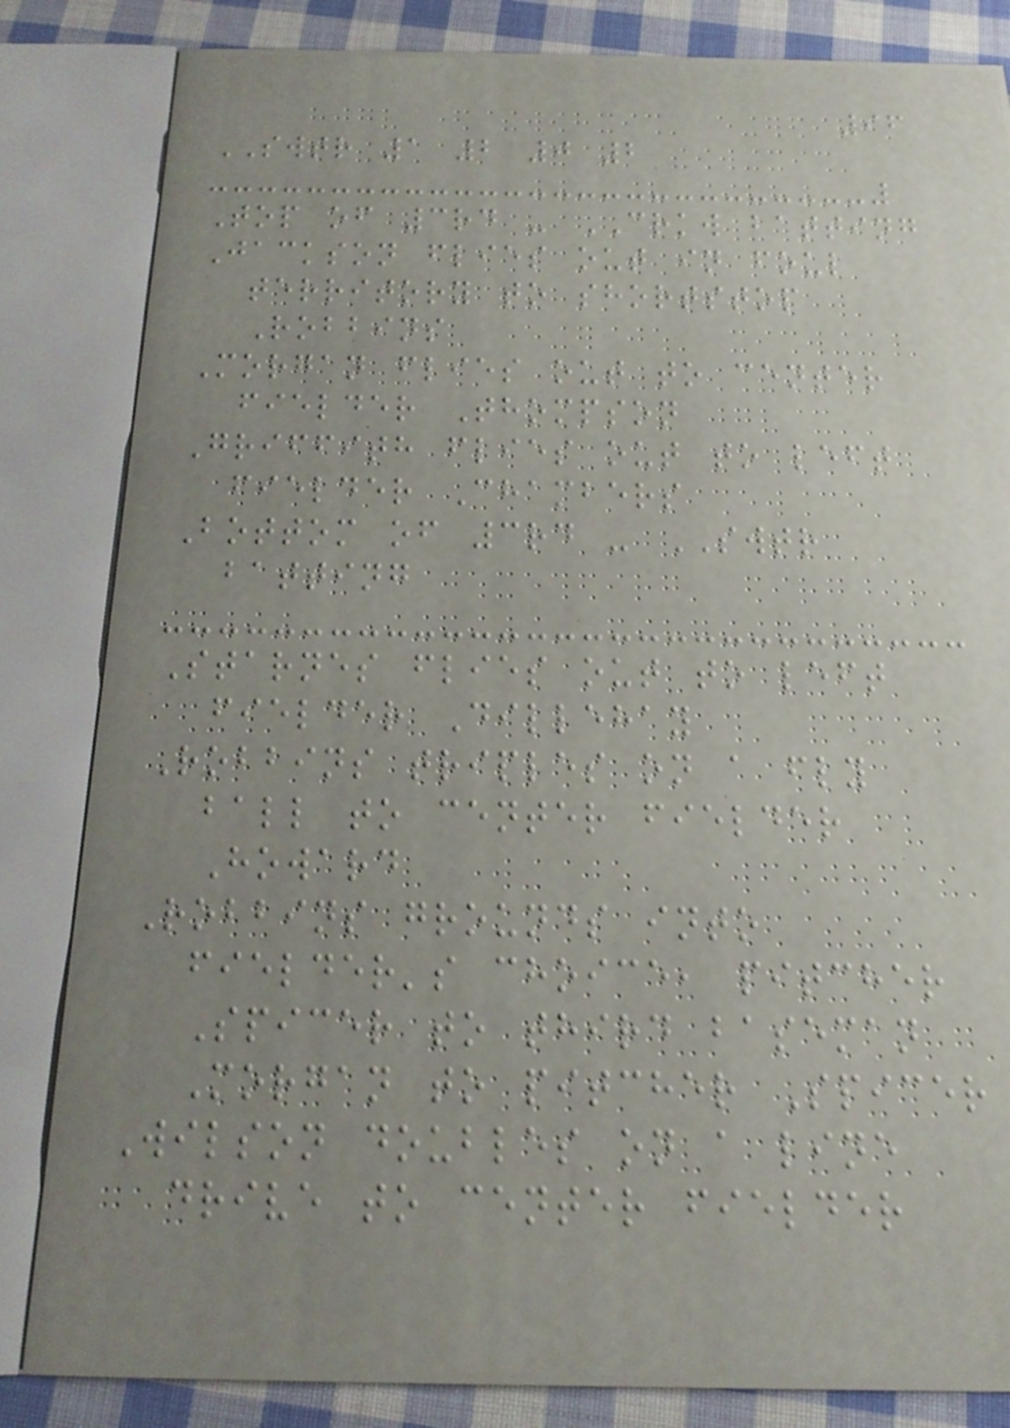96
SWTR 1 2 0 2
Top of 3rd - CRKW batting
Jackson flies out in foul
territory to shortstop
Robbins
Morgan flies out to center
fielder Thompson
Griffith flies out to left
fielder Chambers
Bottom of 3rd - SWTR
batting
Starnes flies out to left
fielder Dillehay
Robbins triples on a fly
ball to center fielder
Howard
Robbins grounds into
fielder's choice, pitcher
Spicer to third baseman
Morgan to pitcher Spicer
Wilson doubles on a line
drive to center fielder
